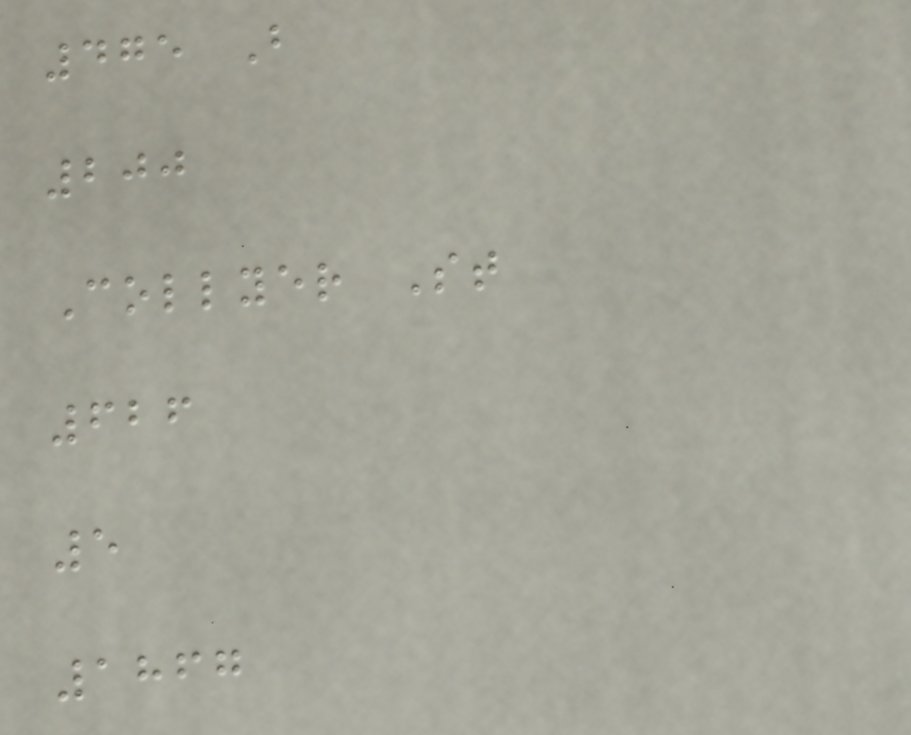475 B
200
Collyer St
626
5
1867
